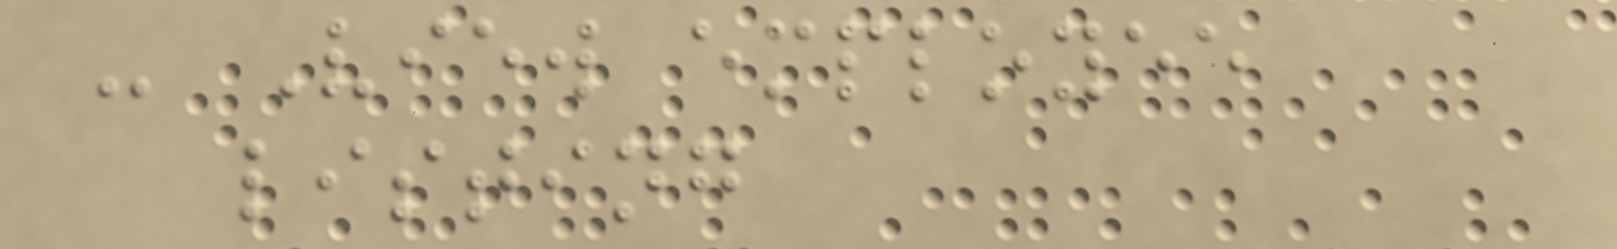- View employee
listing
